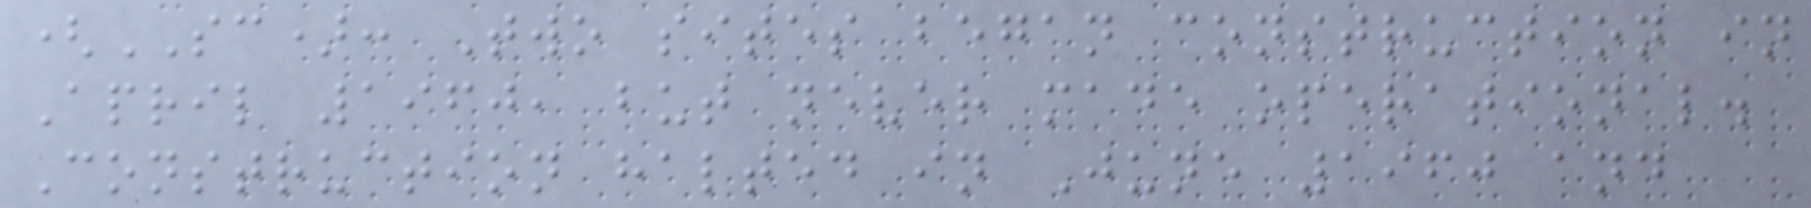(SC): Two sites began construction in
April 1960, but never made operational.
Construction halted in June 1960 and
